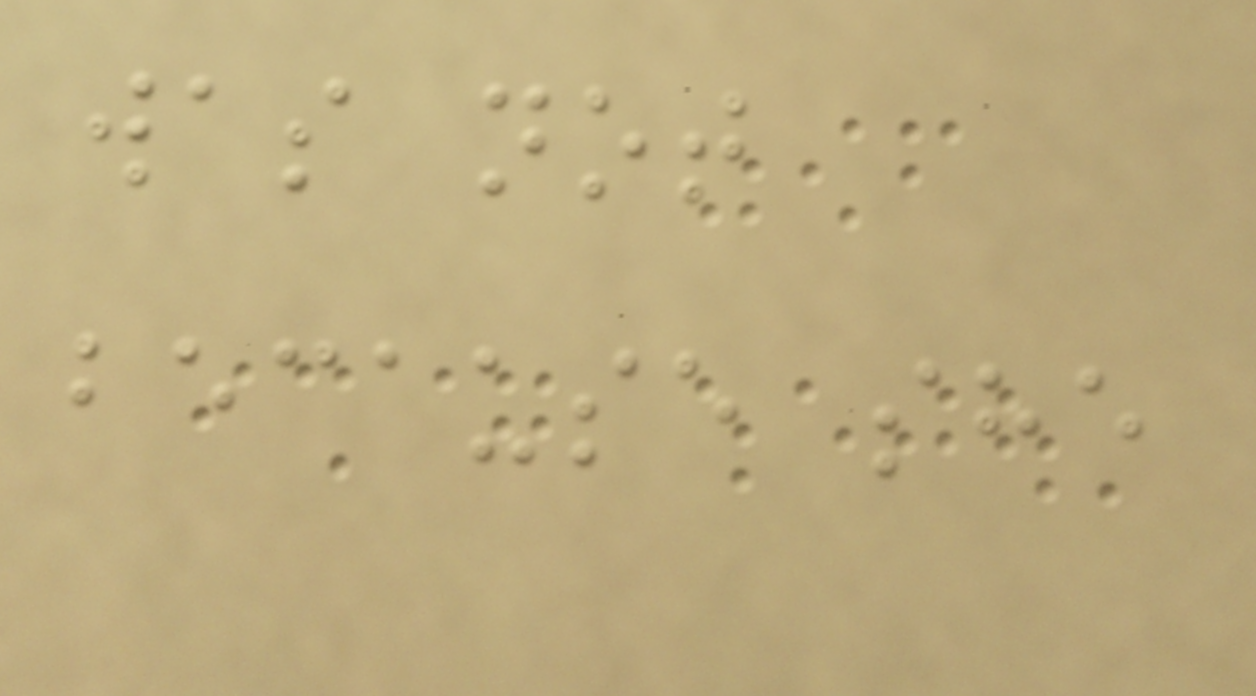was not
because she
